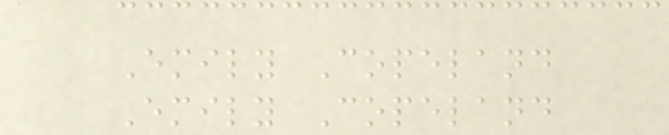Emily Copeland
Emily Copeland
